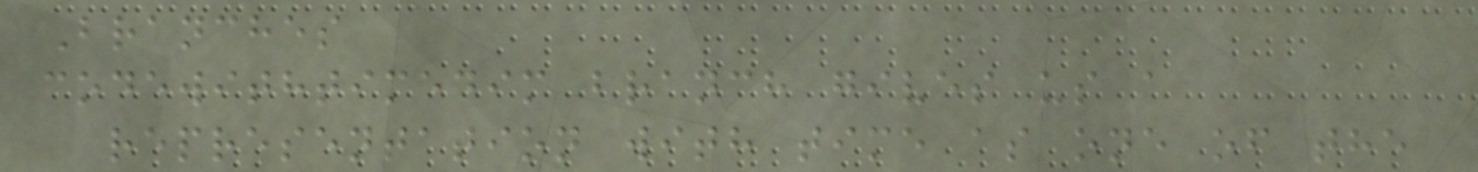Branches
codewithtimedim branch gives us a
representation with time as one of the
